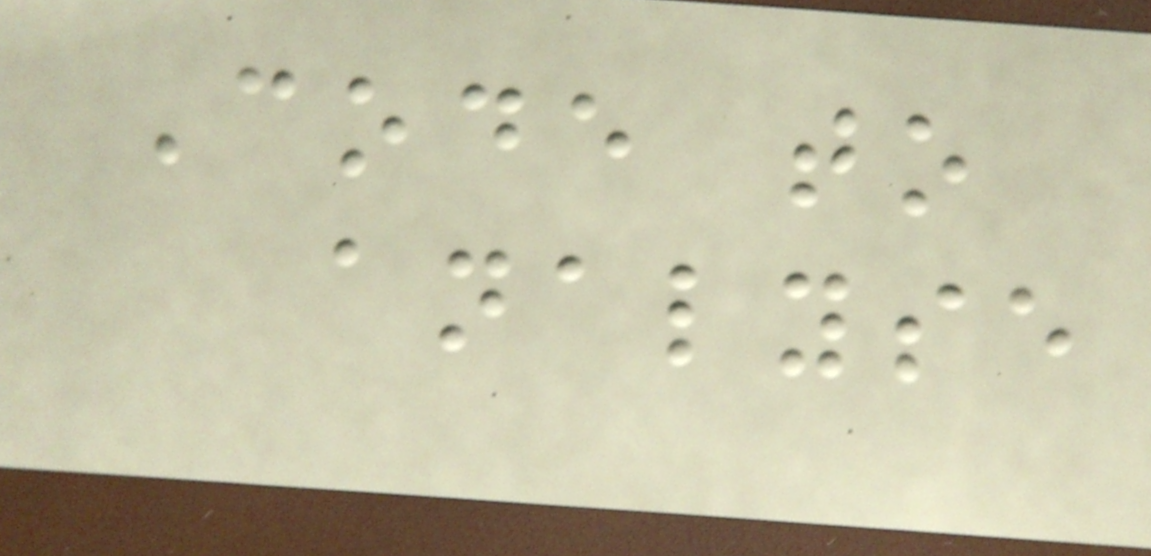Code to
analyse
